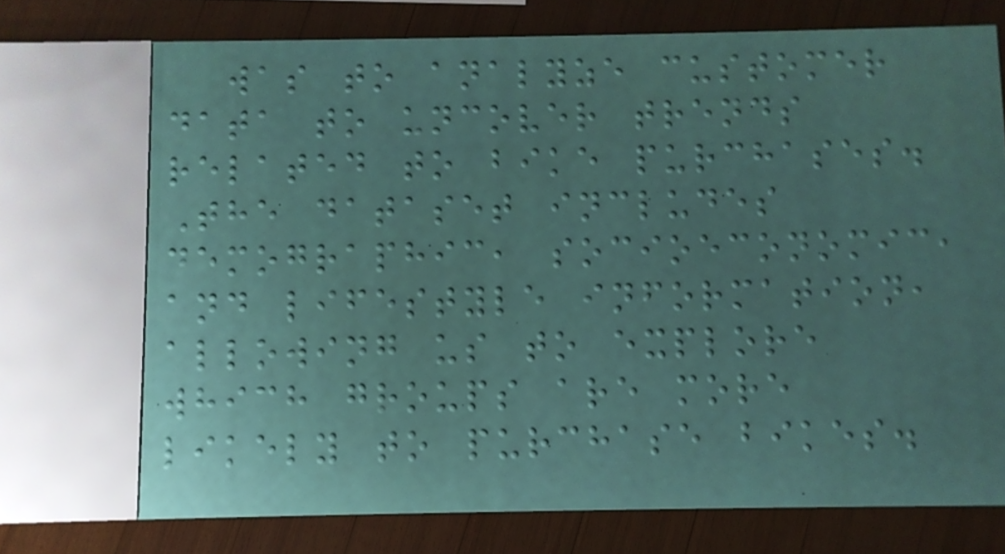was to analyze customer
data to uncover trends
related to bike purchases.
The dataset includes
demographic, socioeconomic,
and lifestyle information,
allowing us to explore
which groups are more
likely to purchase bikes.
